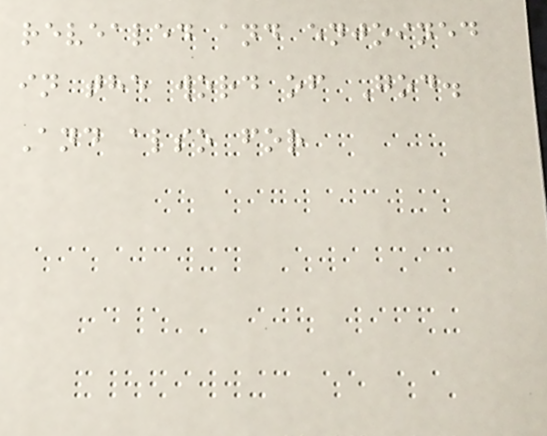revealed and enjoined
in the word of God.
And also for
